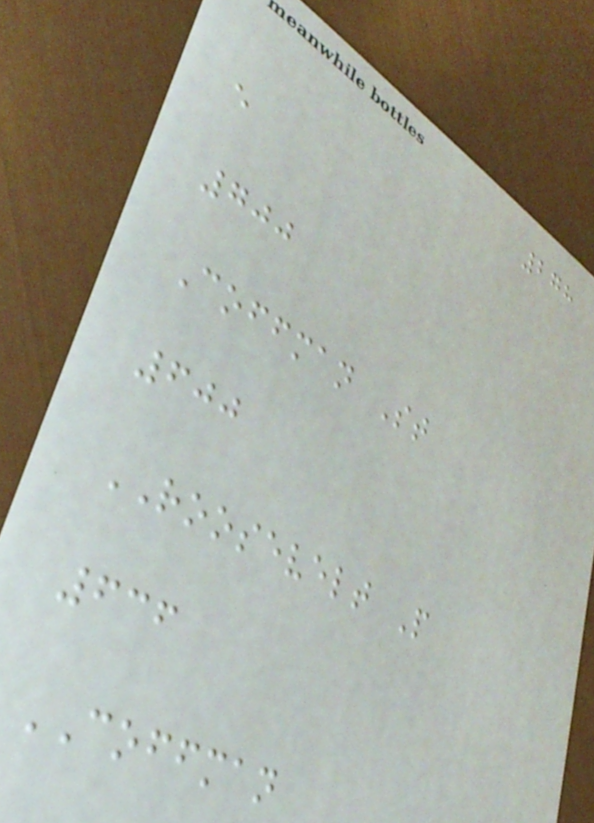278
e
700
Coffman St
600
ROOSEVELT P
636
COFFMAN
